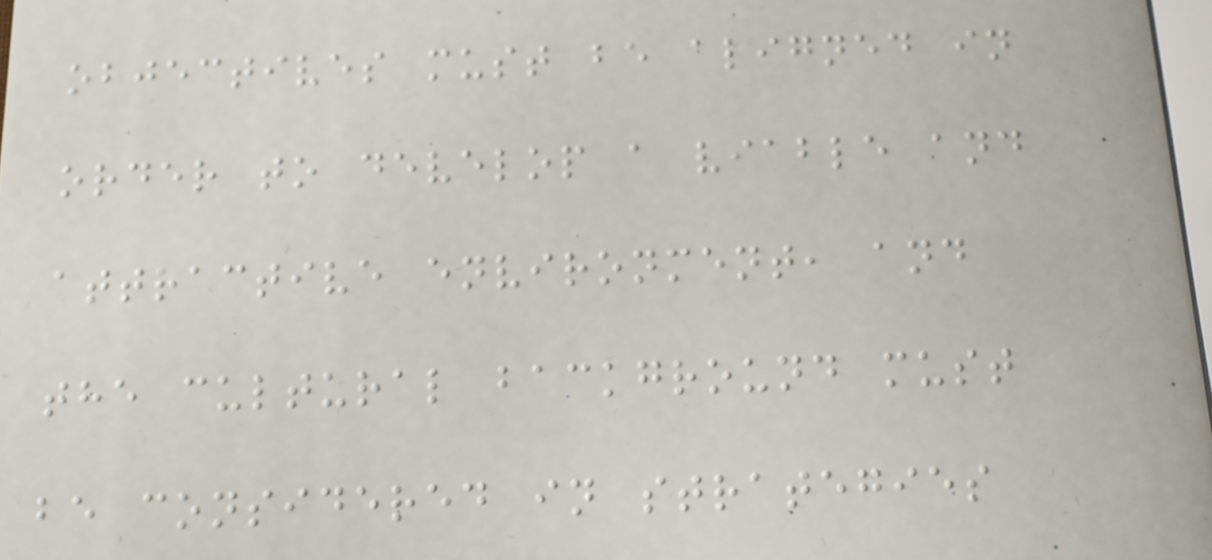objectives must be aligned in
order to develop a viable and
attractive environment, and
the cultural background must
be considered in strategies
